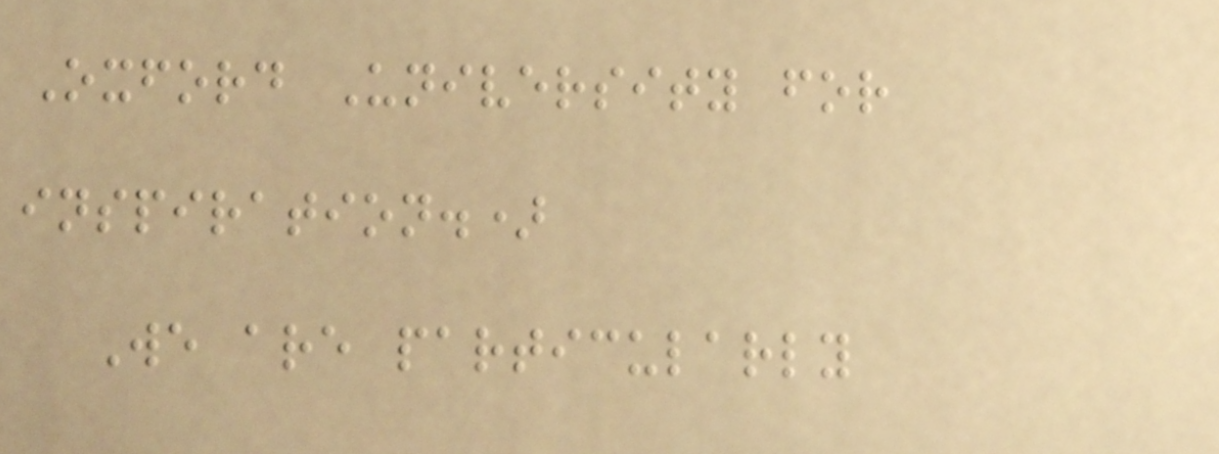Oxford University for
inspiration.)
We are particularly
